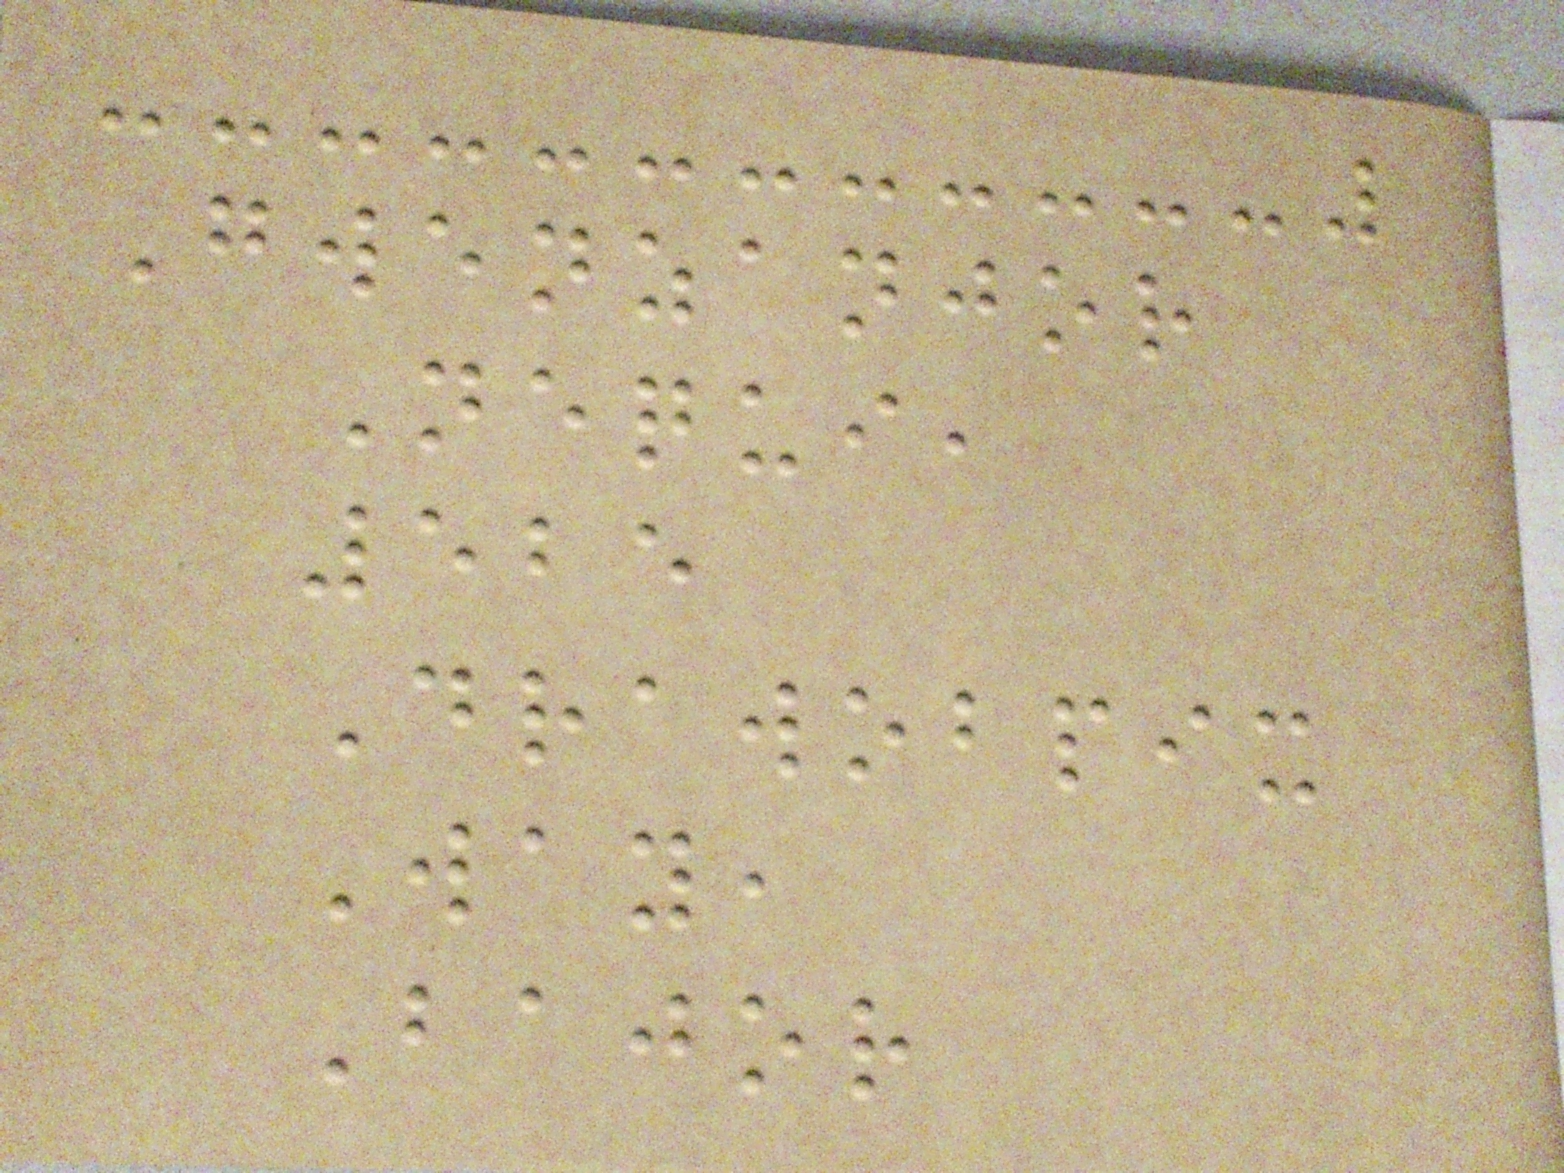Gwenzanjor
Nequi,
525
Drawobpix
Way,
Bajor
